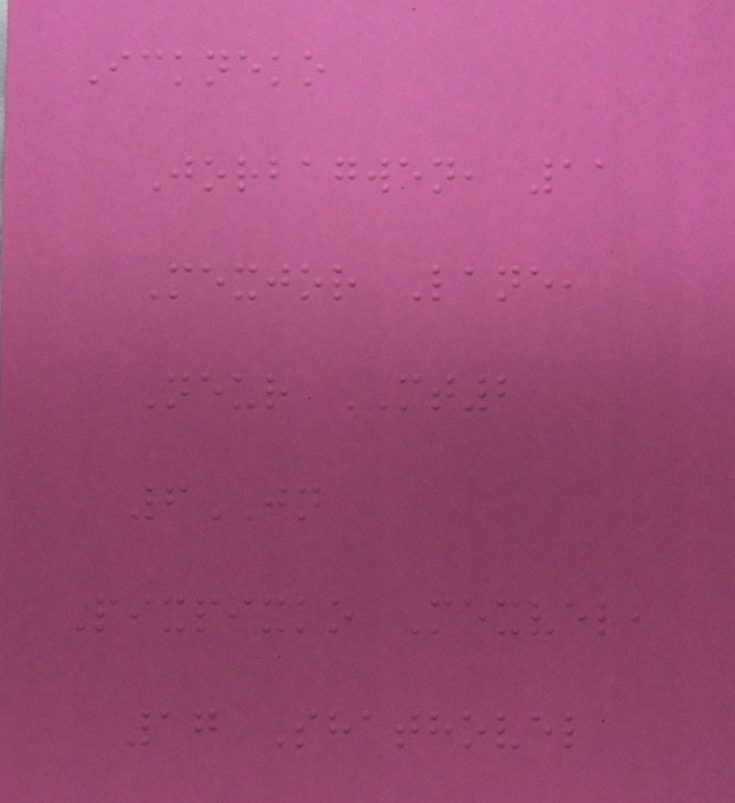Ickneko
Jorbagwen, 11
Mexjor Lane,
Neur MT2
6JN
Pixpixko Mexvel,
17 Shathovel
